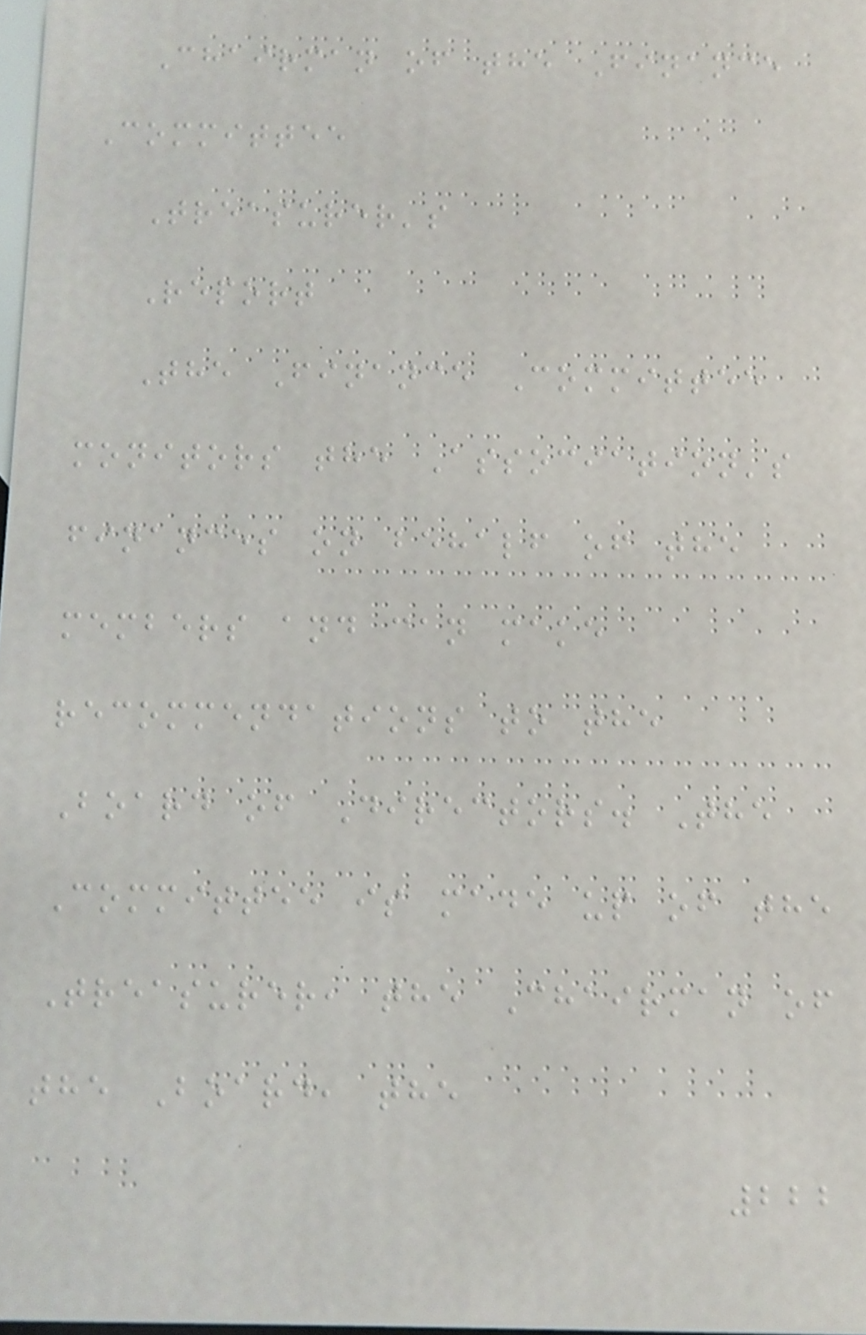Chairman of the Finance
Committee
Treasurer's
Report
The Finance Committee
monitors the Association's
finances on behalf of the
members and can make
recommendations to the
Board of Directors. The
Committee is made up of the
Treasurer, the Chairman of
the Board, the
222
